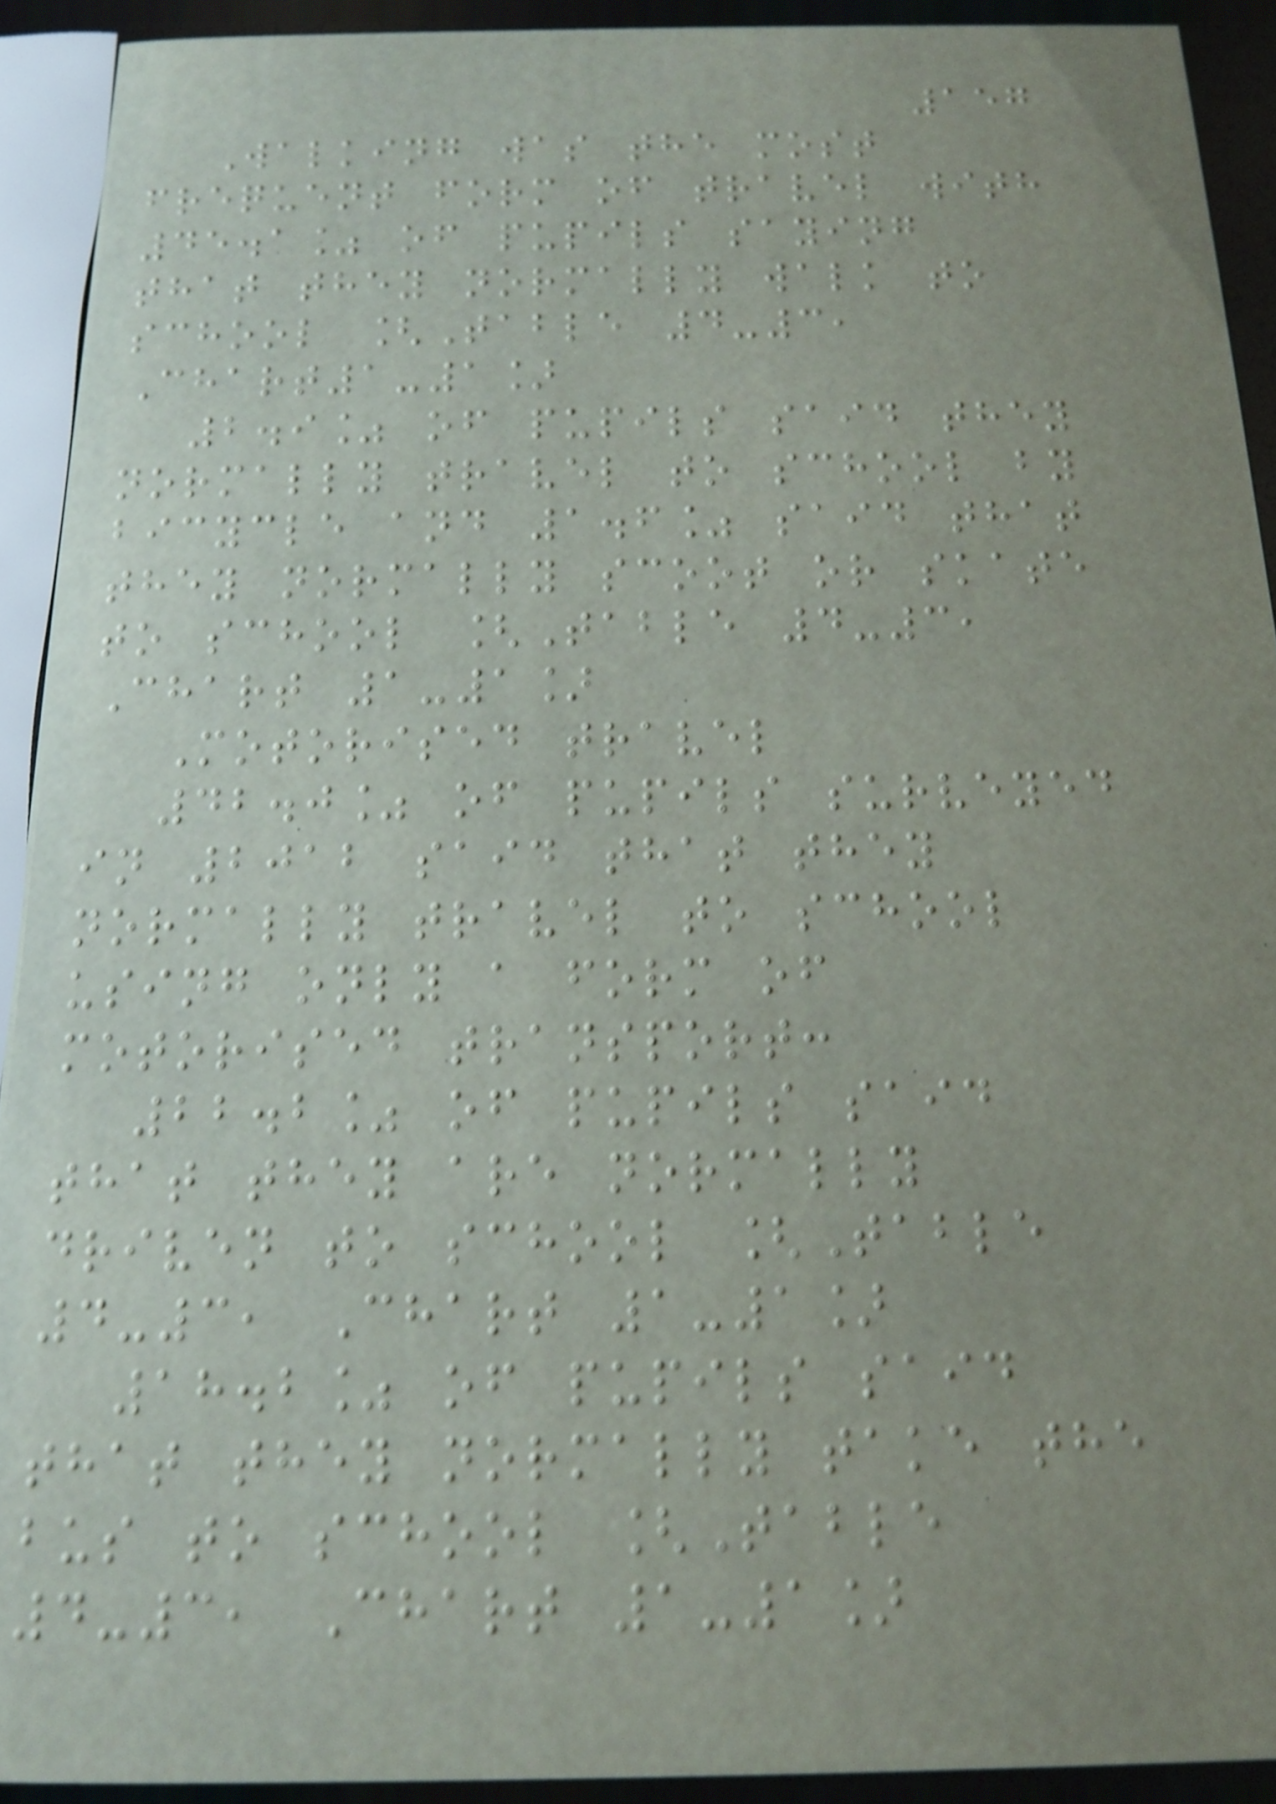157
Walking was the most
frequent form of travel with
45.1% of pupils saying
that they normally walk to
school [Table 4-3,
Chart1-1]
2.9% of pupils said they
normally travel to school by
bicycle and 1.6% said that
they normally scoot or skate
to school [Table 4-3,
Chart 1-1]
Motorised travel
42.0% of pupils surveyed
in 2012 said that they
normally travel to school
using only a form of
motorised transport:
22.2% of pupils said
that they are normally
driven to school [Table
4-3, Chart 1-1]
18.2% of pupils said
that they normally take the
bus to school [Table
4-3, Chart 1-1]
